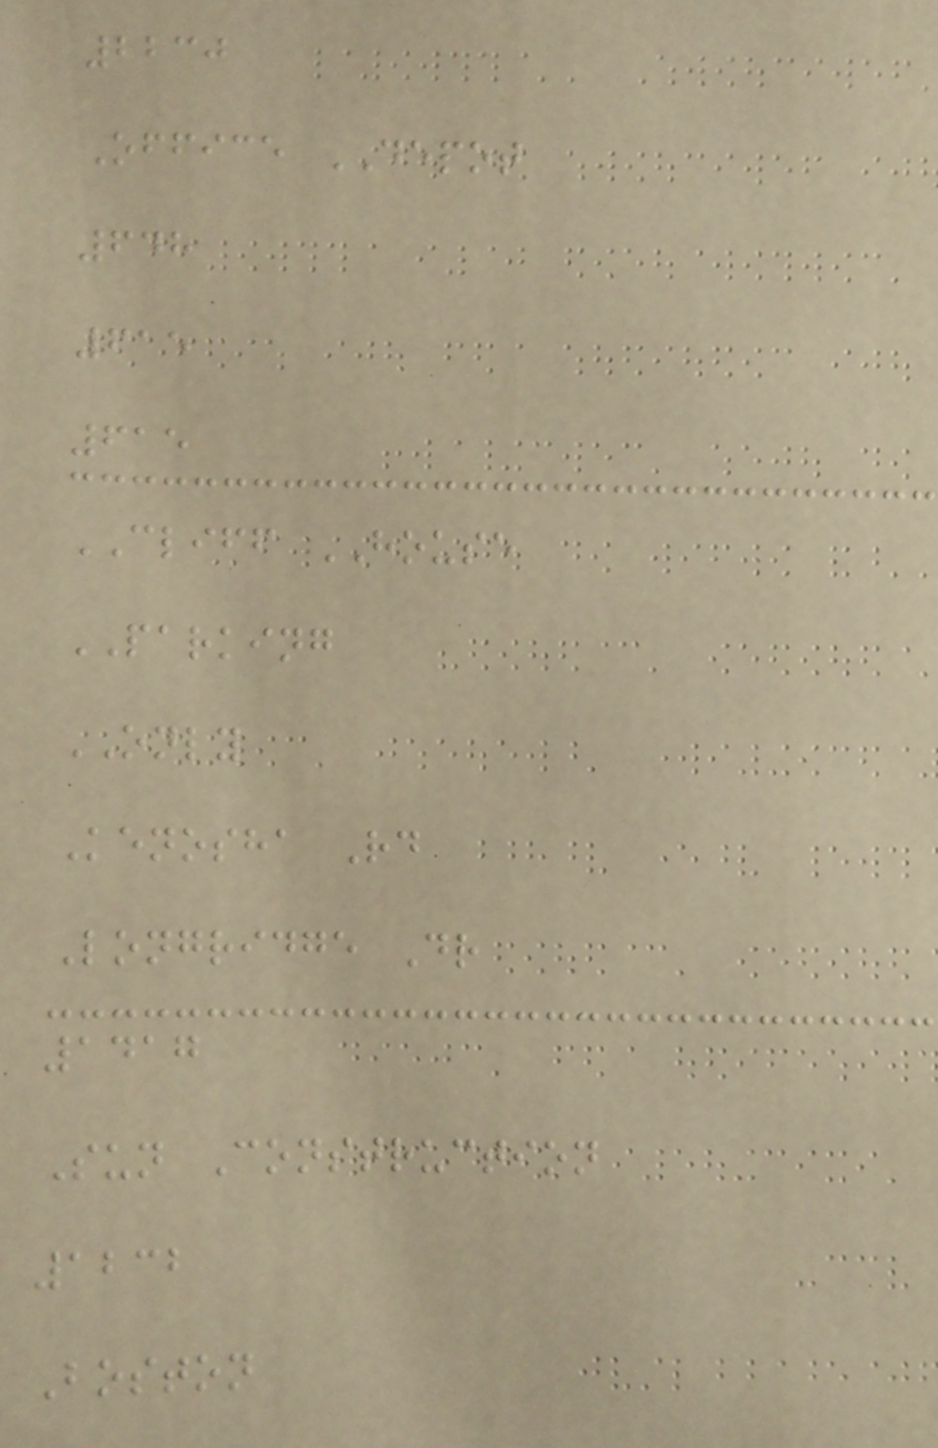2230
Office DEPOT
648
615
615
CLIFF HOUSE
PARKING
ONLY
Kenosha Rd
Longridge Dr
1417
Sun Construction
1232
Boston
